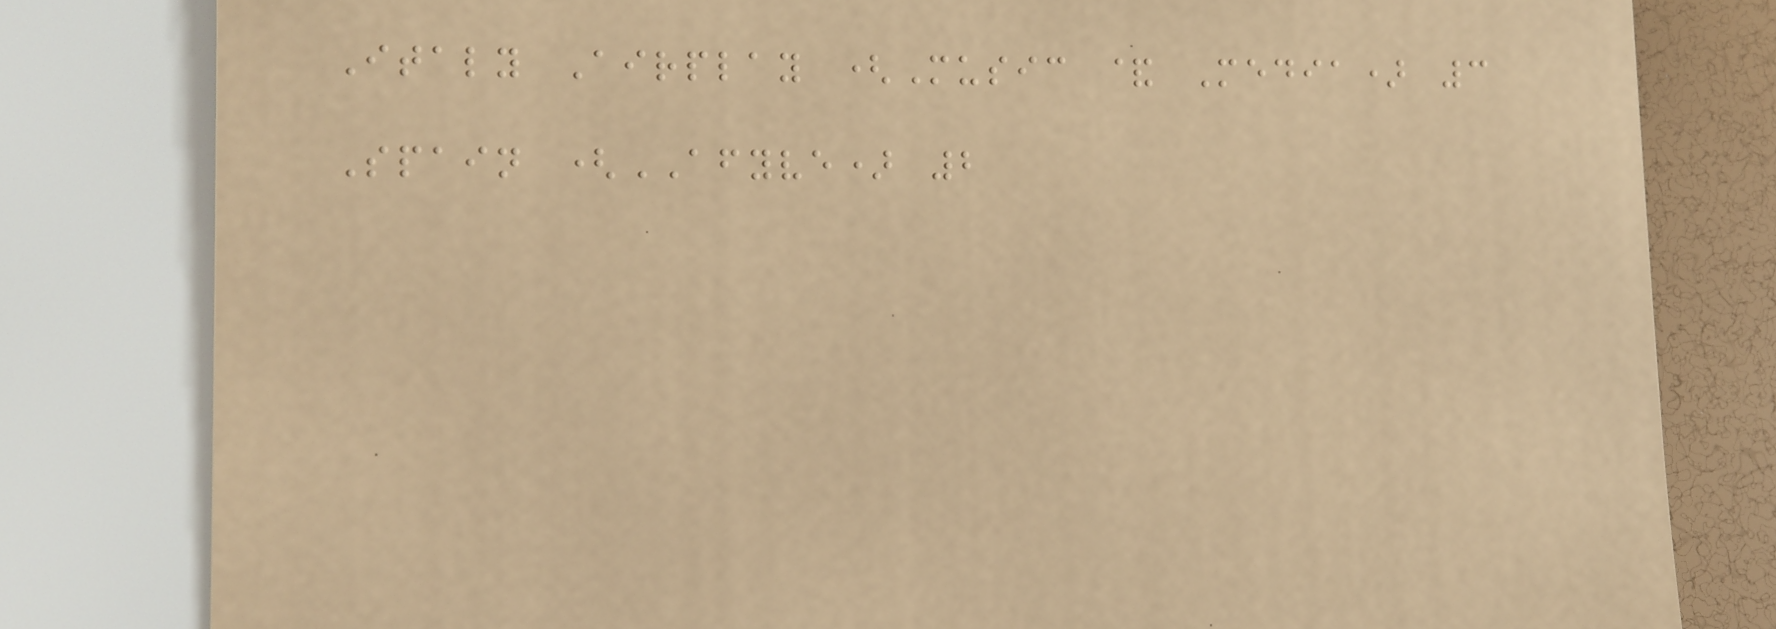Italy Airplay (Music & Media) 3
Spain (AFYVE) 2
